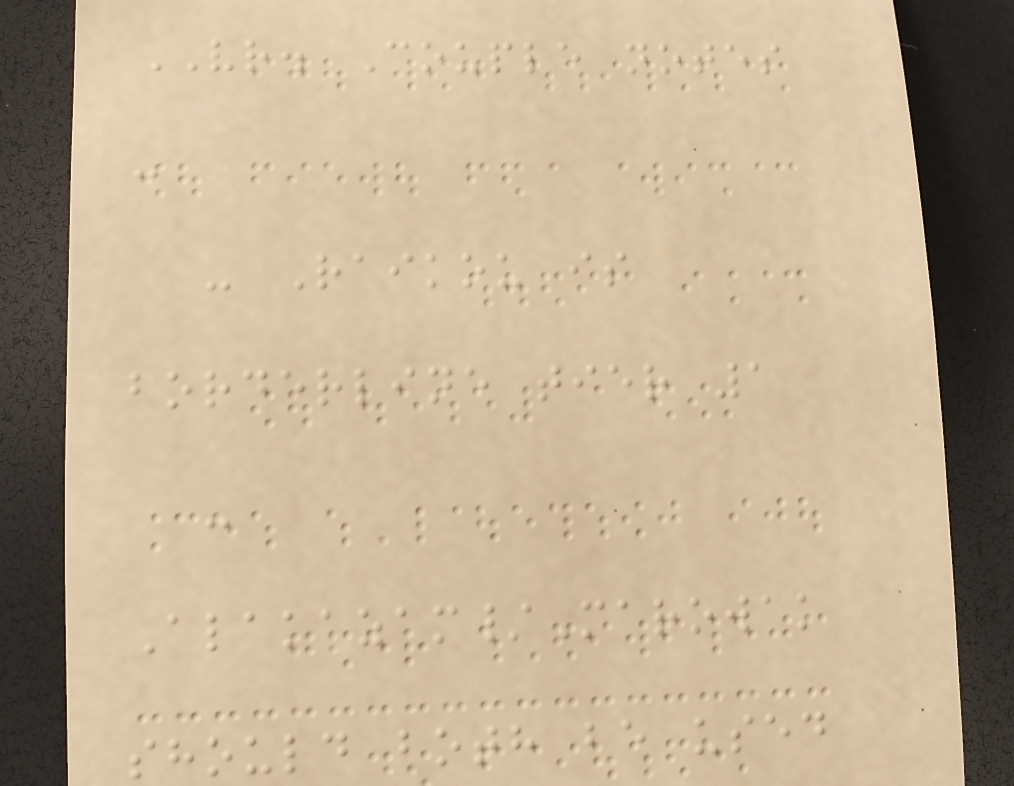VR. Couple notes
-
- Raikou is
borderline tier 1
-
Alakazam/Marowak
should both be used
